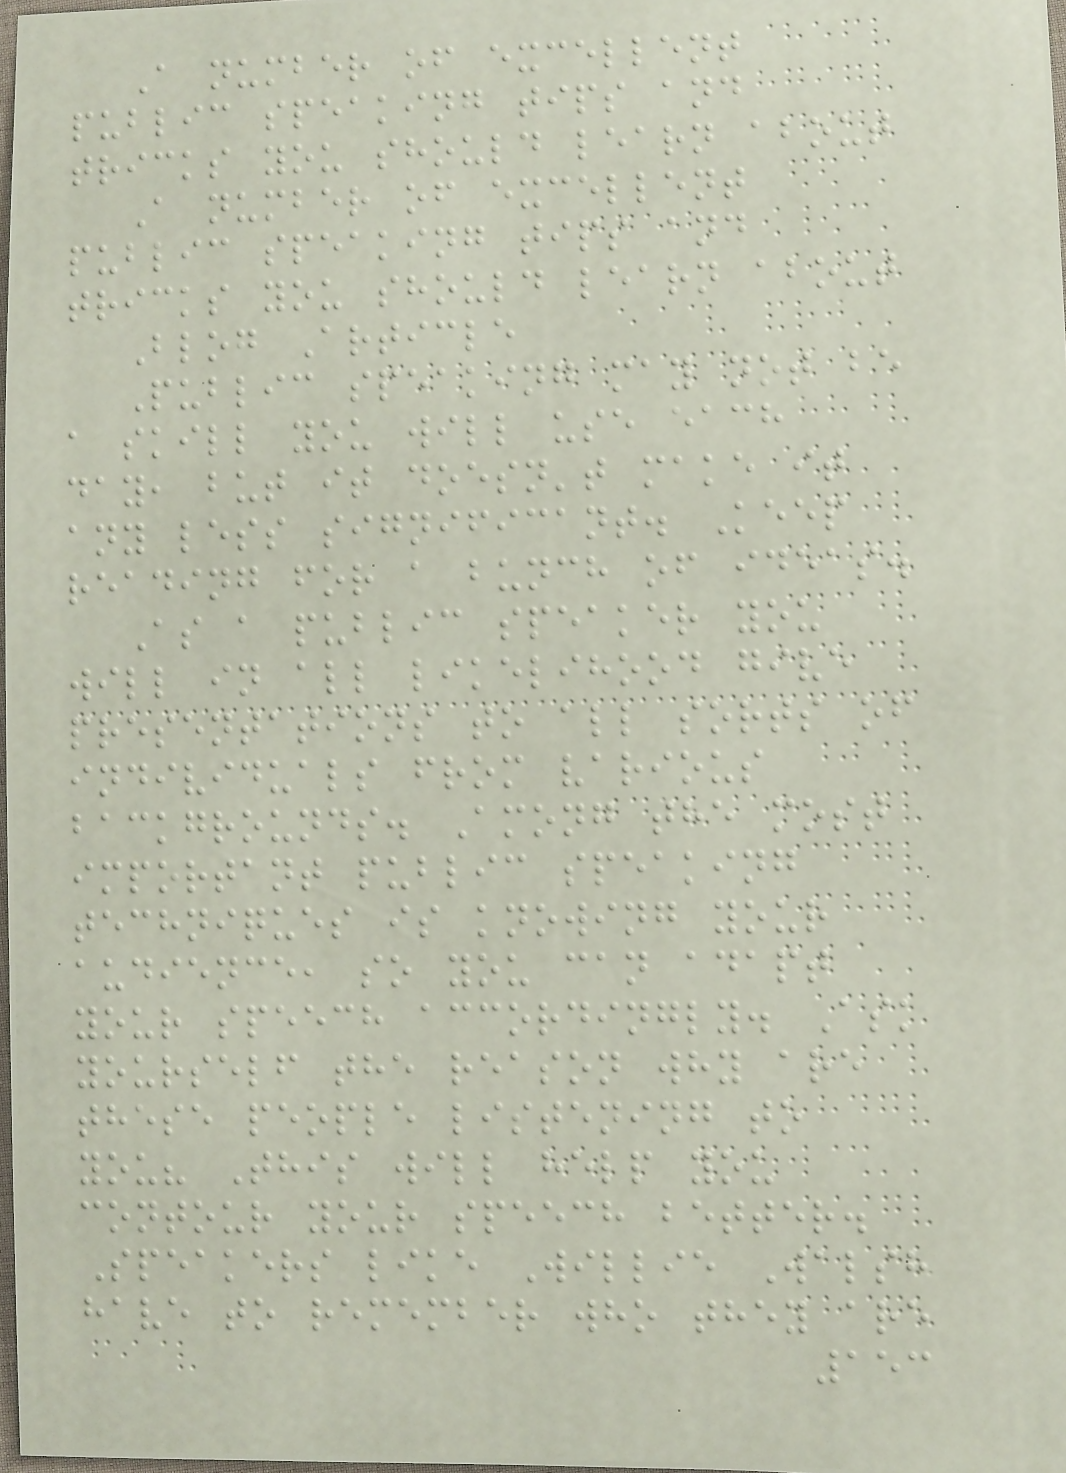A number of excellent
public speaking tips and
tricks you should learn about
A number of excellent
public speaking tips and
tricks you should learn about
Blog Article
Public speaking may not be
a skill you will use each
day, but it doesn't make it
any less significant. Keep
reading for a bunch of ideas.
As a public speaker you
will in all likelihood give
presentations to all sorts of
individuals from various
backgrounds. Among the most
important public speaking
techniques is knowing your
audience, so you can adapt
your speech accordingly. Ask
yourself the reason why are
these people listening to
you? This will help you
contour your speech better.
Speakers like Willie Walsh
have to remember who they are
153
